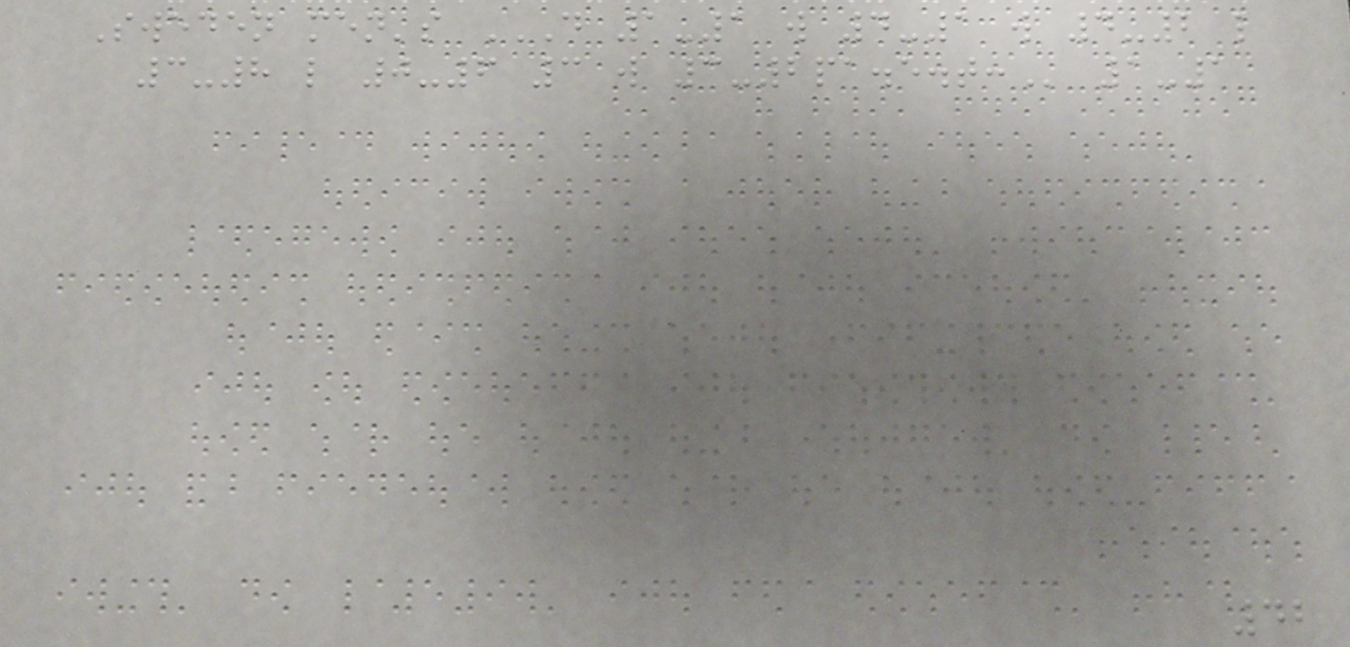Sweden men's D 1-1 W 4-1 W 4-2 L
3-8 L 0-6 3 W 3-2PA.E.T: 1-1
42
